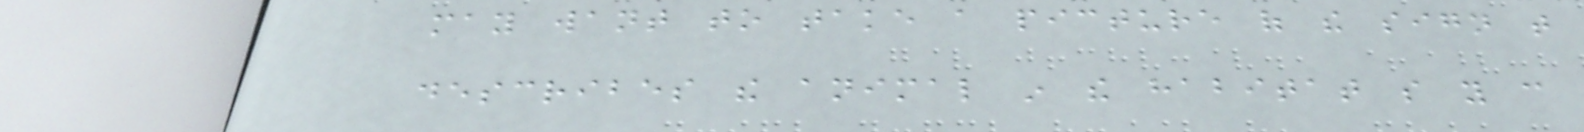may want to take a picture of the sign that
describes the animal in the habitat so you can
